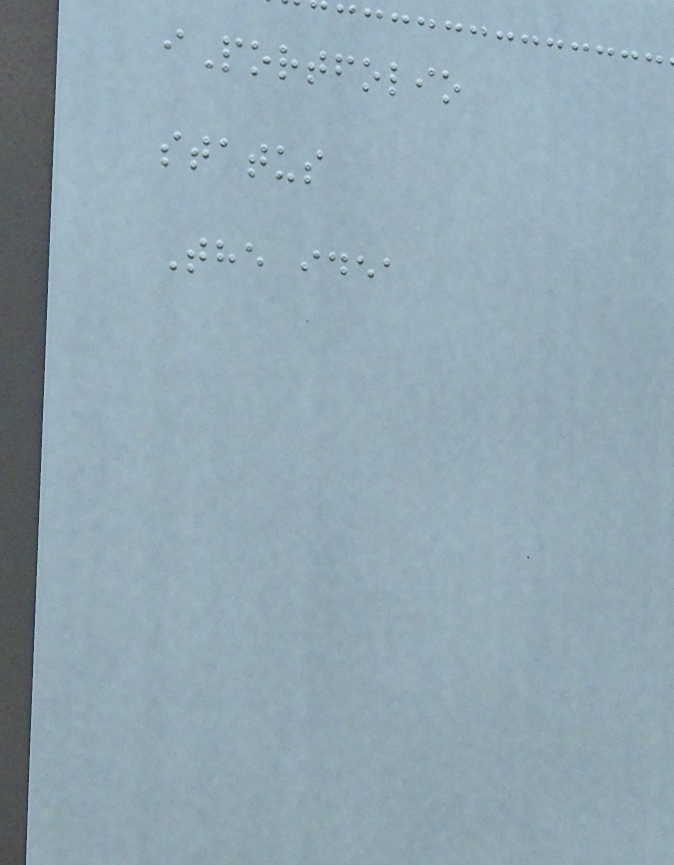iPortfolio
status
The idea
